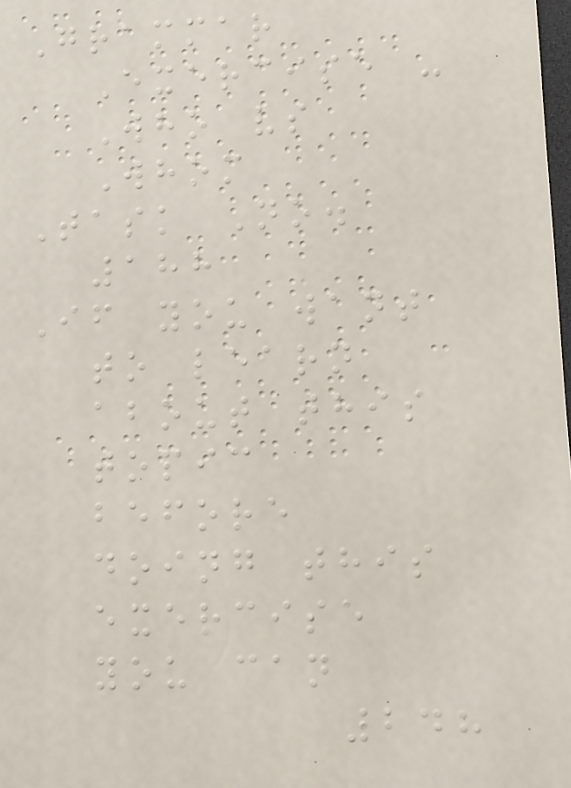Grammar
Exercise -
Who vs
Whom
Task No.
188
If you want
to learn
about this
topic
before
doing this
exercise
you can
248
